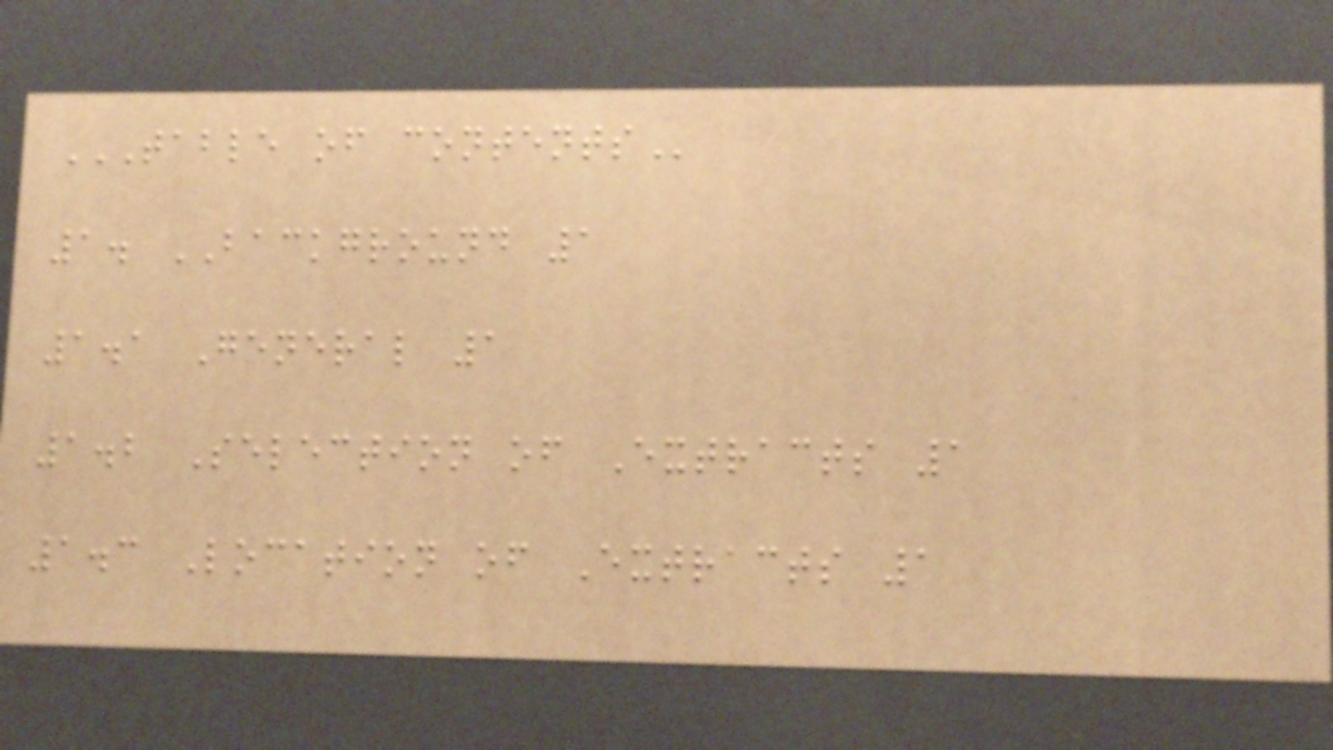TABLE OF CONTENTS
1. BACKGROUND 1
1.1 General 1
1.2 Selection of Extracts 1
1.3 Location of Extracts 1
